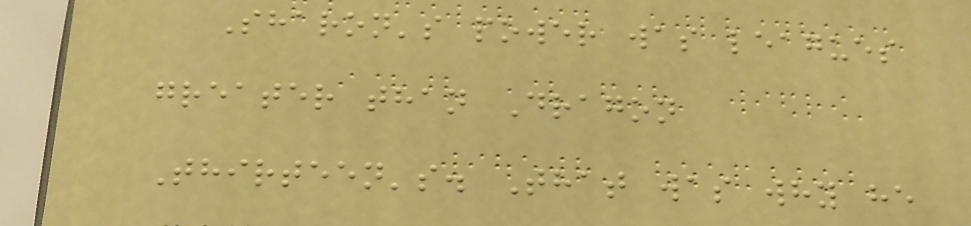Sharon's power was leagues
greater than Dragon
Thirteen's. That was why he
